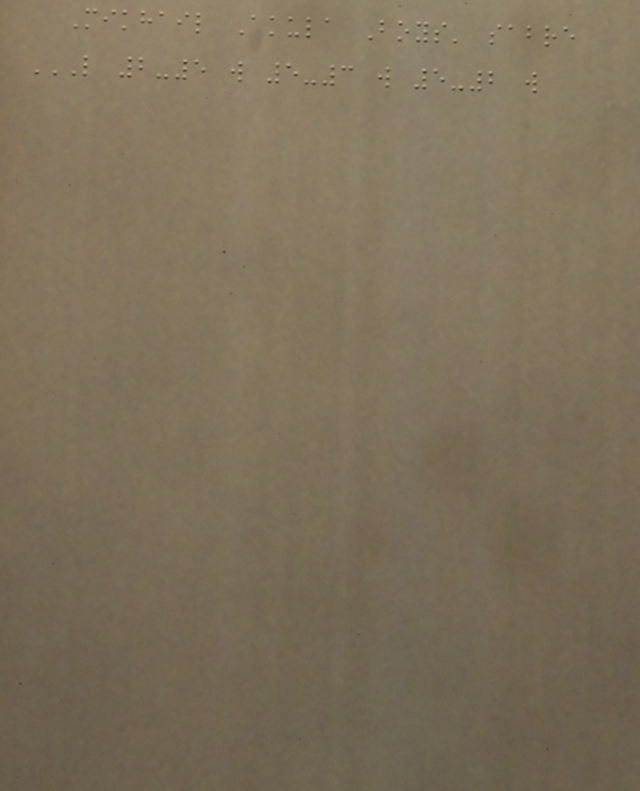Mikhail Akula Boys' sabre
L 2-5 W 5-3 W 5-2 W
